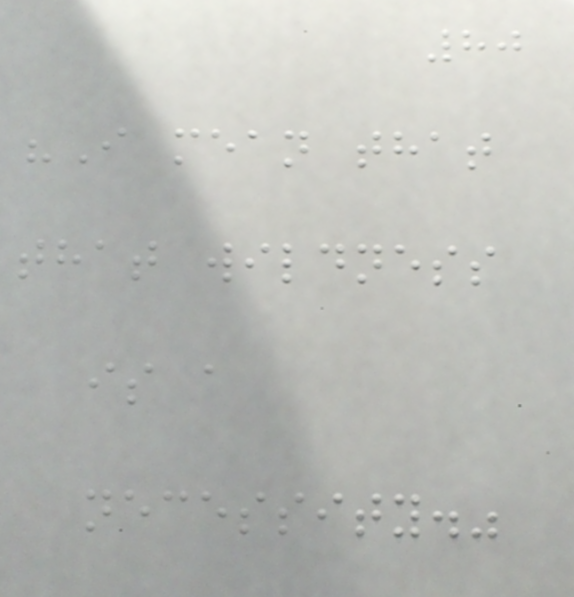80
"I mean that
that wildness
is a
necessity."
